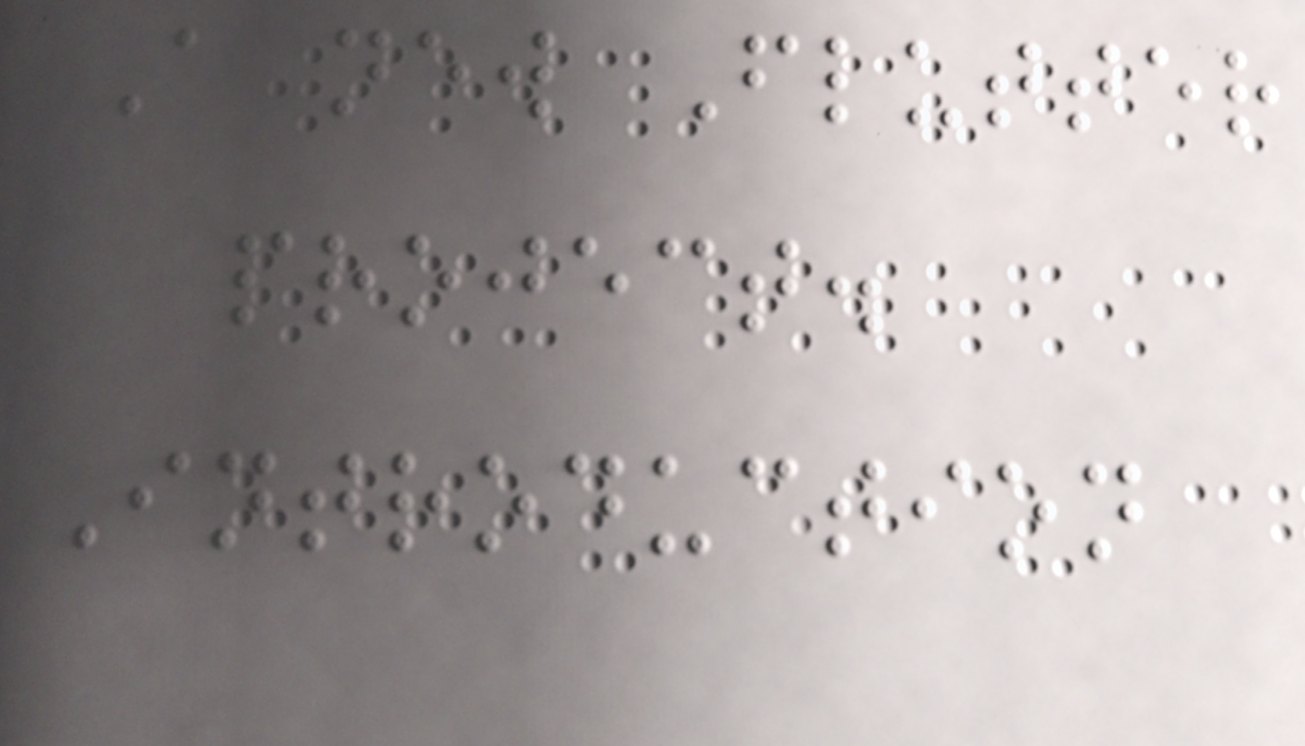A new Flutter
project.
Introduction
